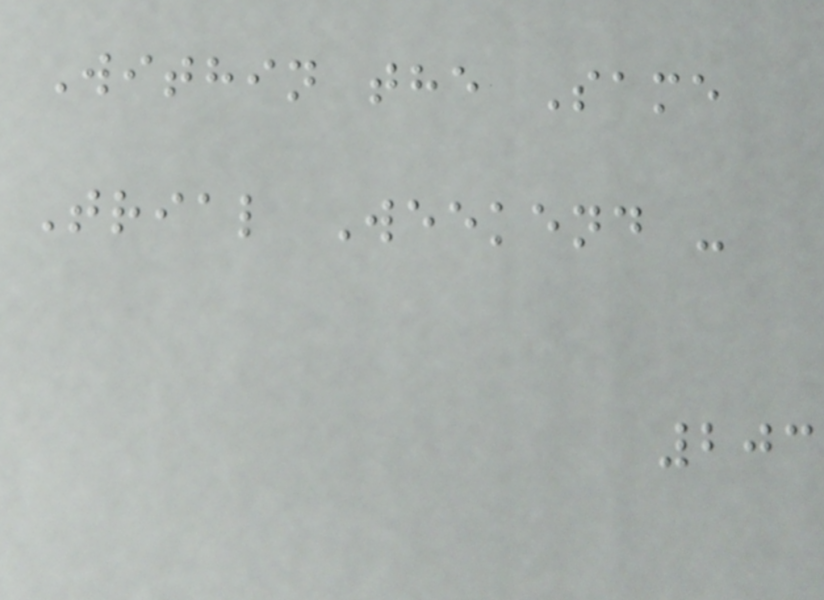Within the Same
Trial Weekend -
203
